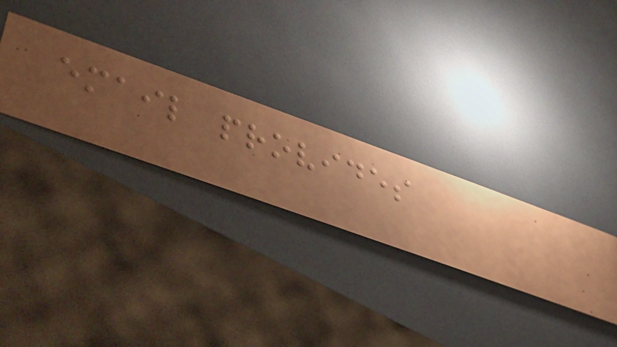email provides
